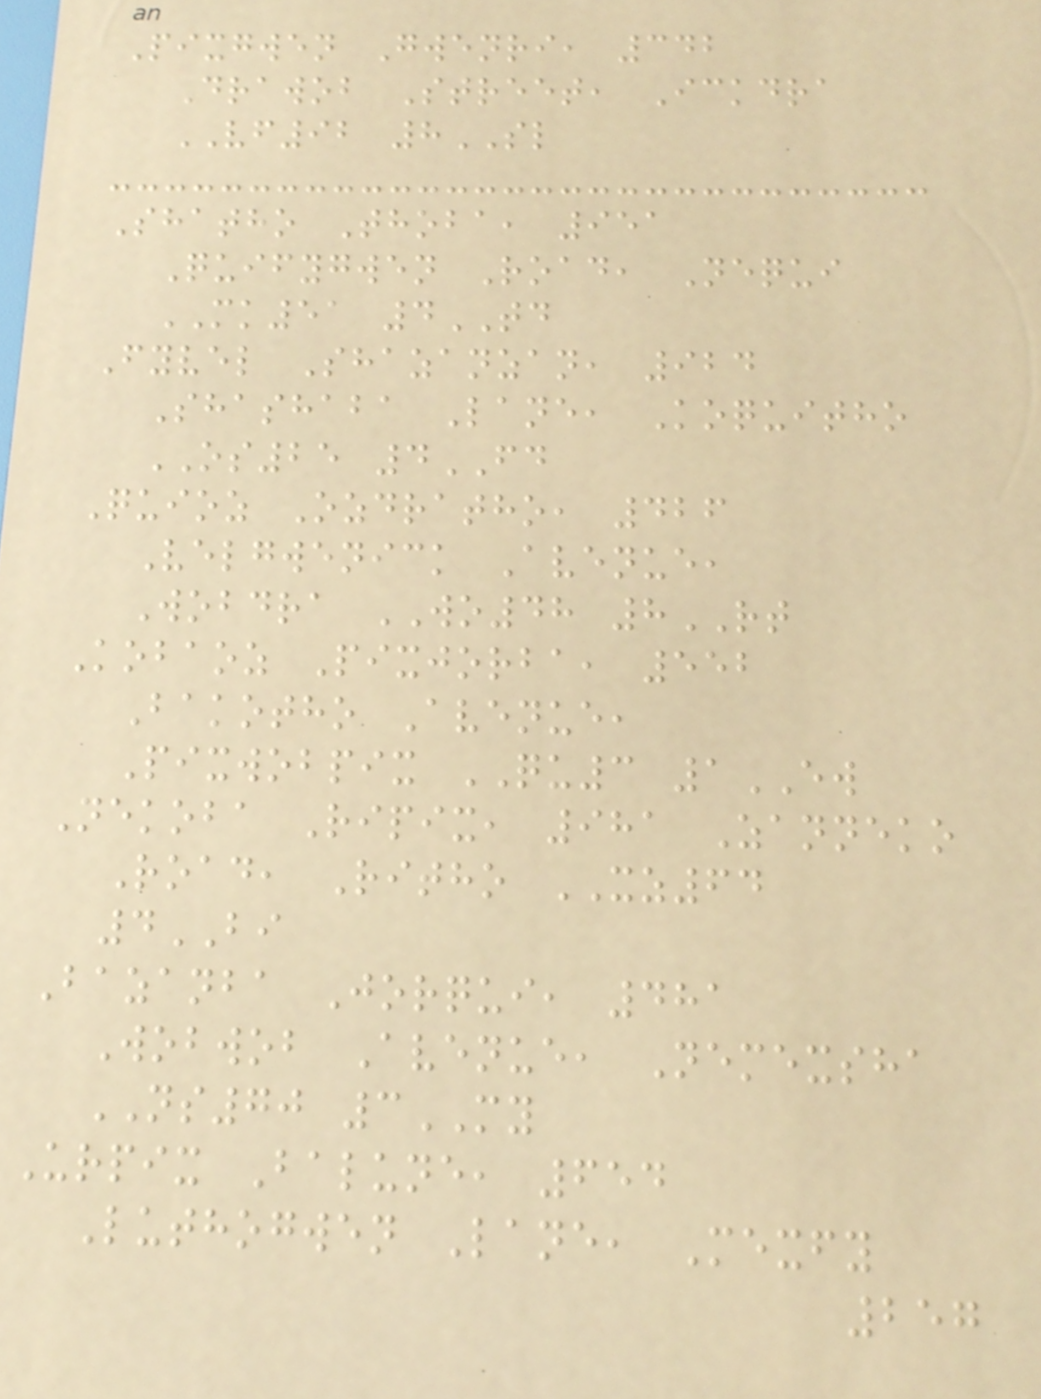Pixgwen Gwenri, 342
Drawob Street, Ickdra
VF92 8SL
Shatho Thoba, 951
Quifygwen Road, Nequi
MK51 4TD
Fyvel Shazanzan, 924
Shashaba Lane, Koquitho
OS25 4FD
Quioz Ozdratho, 426
Velgwenick Avenue,
Wobdra WO48 8RT
Kobaoz Pixjorba, 552
Bakotho Avenue,
Pixwobpix QU3 1EW
Nekoba Ripix, 981 Zanneko
Road, Ritho XZ64
4BI
Bazanba Jorqui, 481
Wobwob Avenue, Nemexsha
NS70 3MY
Urpix Balune, 654
Luthogwen Lane, Mexfy
257
